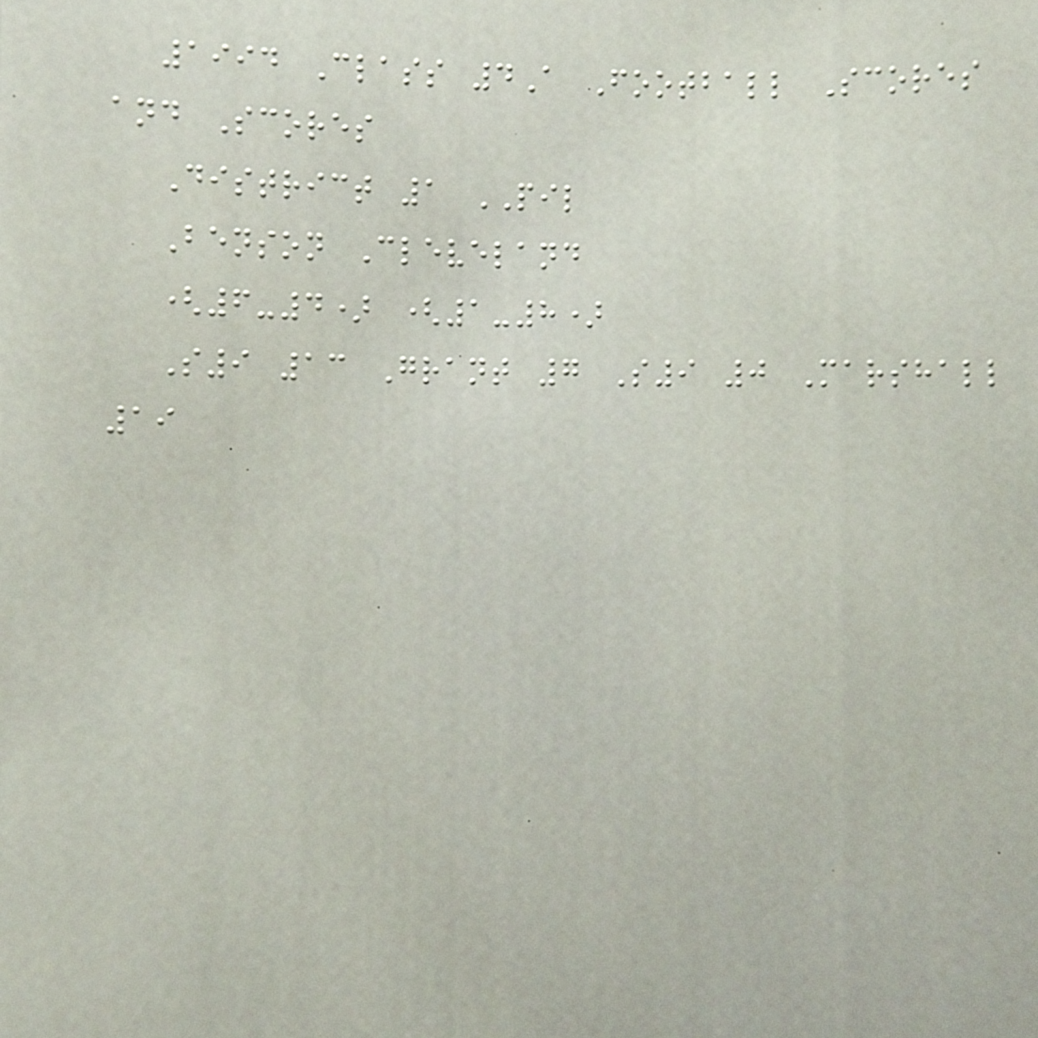1994 Class 4A Football Scores
and Scores
District 1 PIL
Benson Cleveland
(6-4) (1-8)
S9 13 Grant 7 S9 0 Marshall
19
